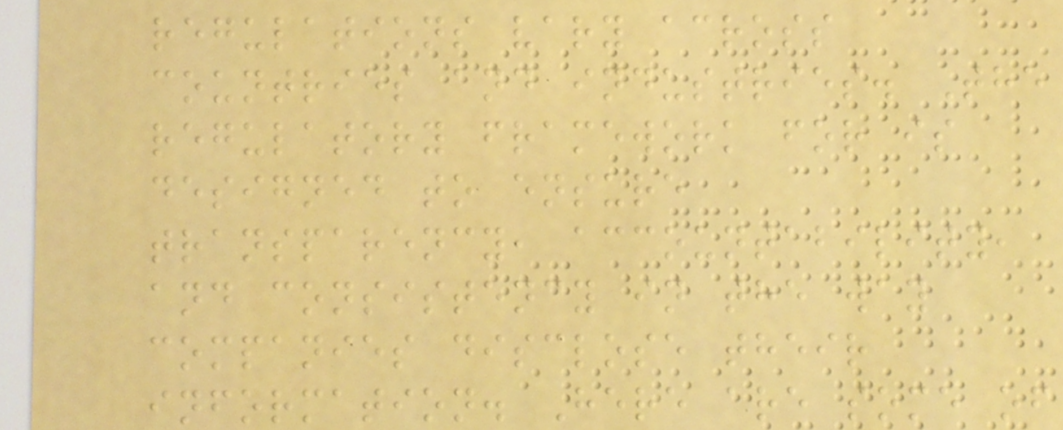regulations vary across
countries and industries. The
regulatory framework for is
designed to ensure
transparency, accountability,
and consistency in the way
companies disclose their
information. Here are some of
